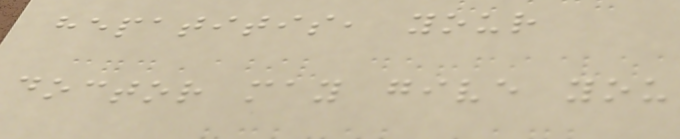hepatitis, your
doctor may give you
